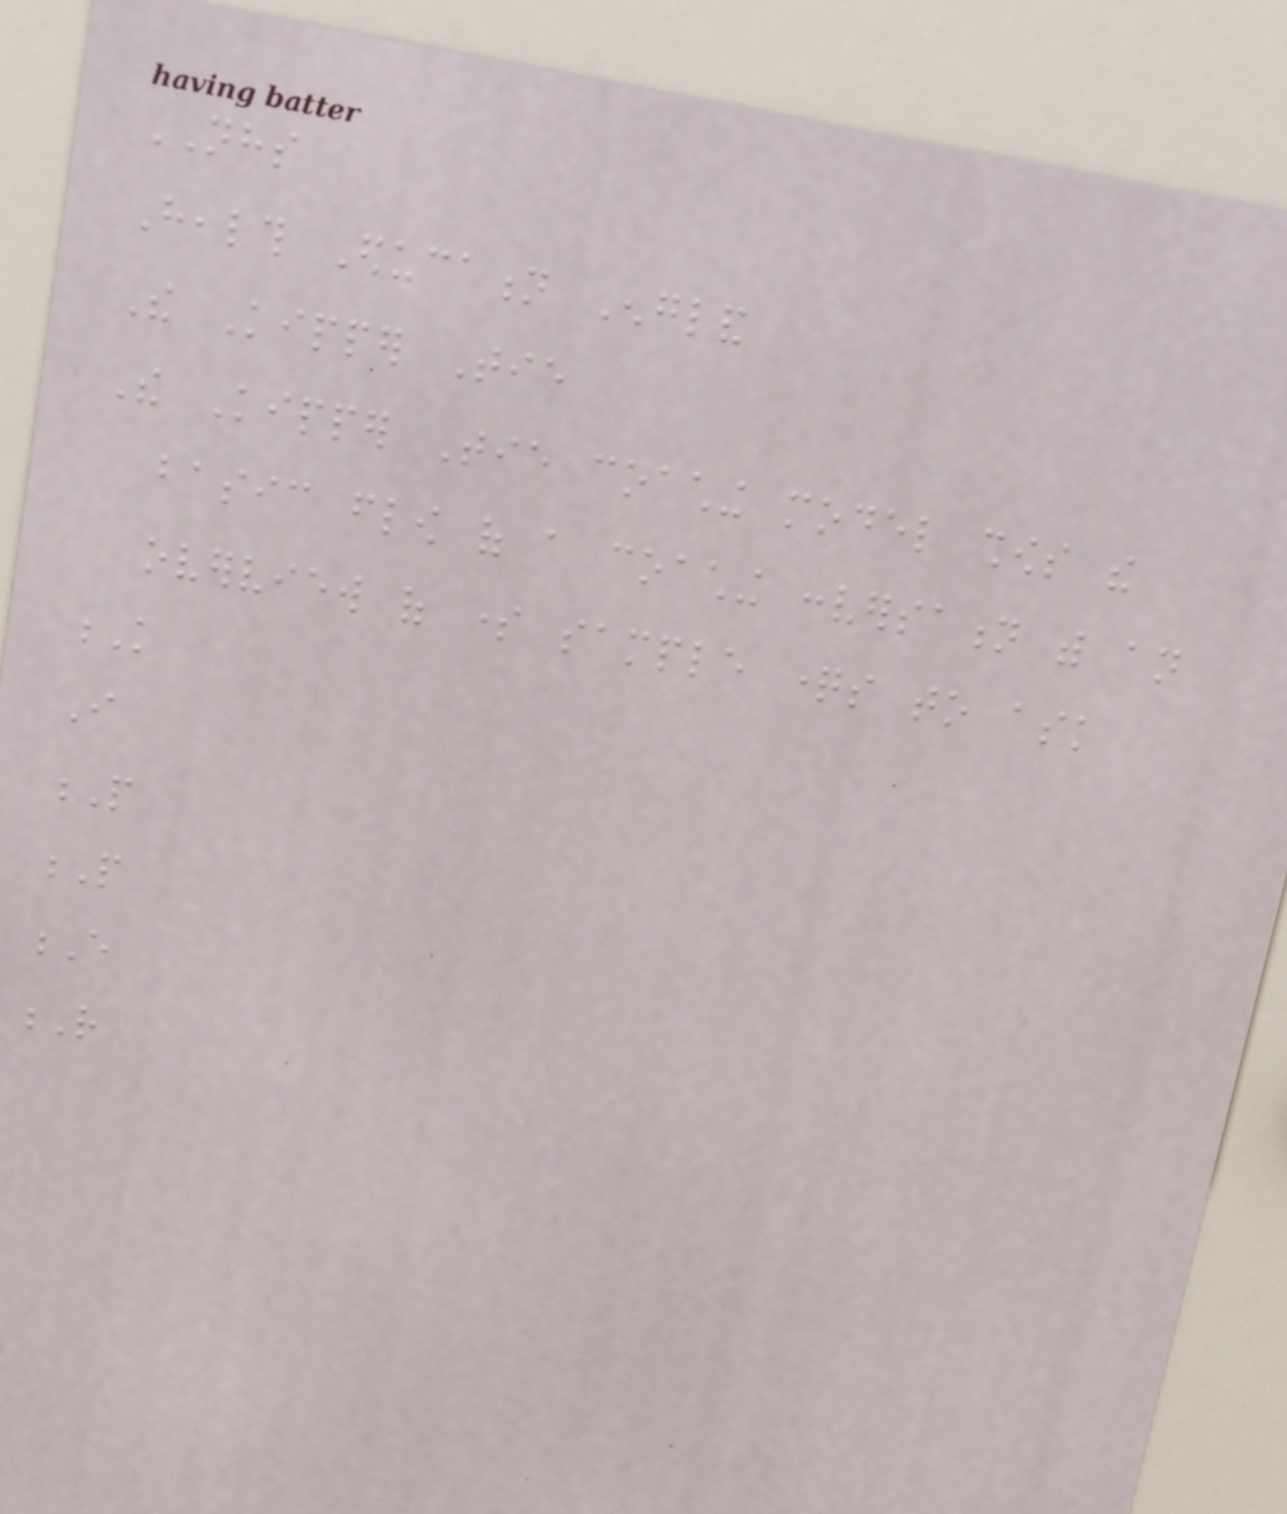NHS
Health Education England
The Kipper Tie
The Kipper Tie coaching model shows the
basic flow of a coaching conversation with an
overview of some sample questions to ask
K
I
P
P
E
R
